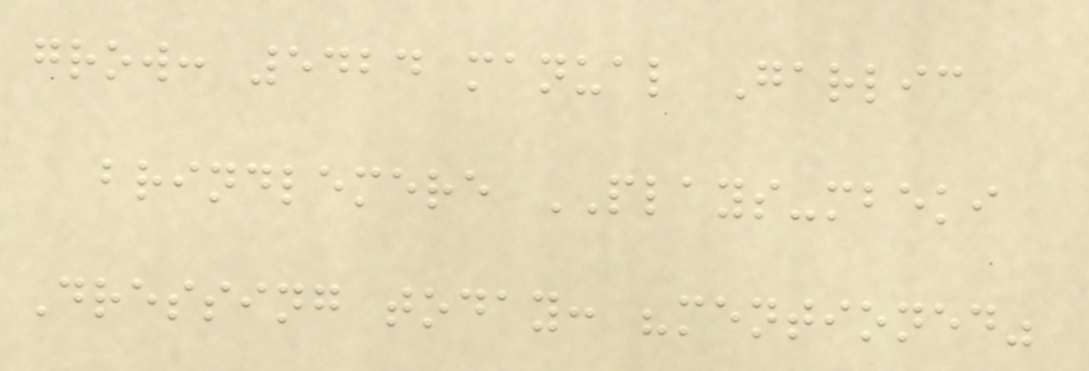grow: 5424 manual Garlic
brindlemere PLAYS-mbeki
Dressing today: "mentioned"
